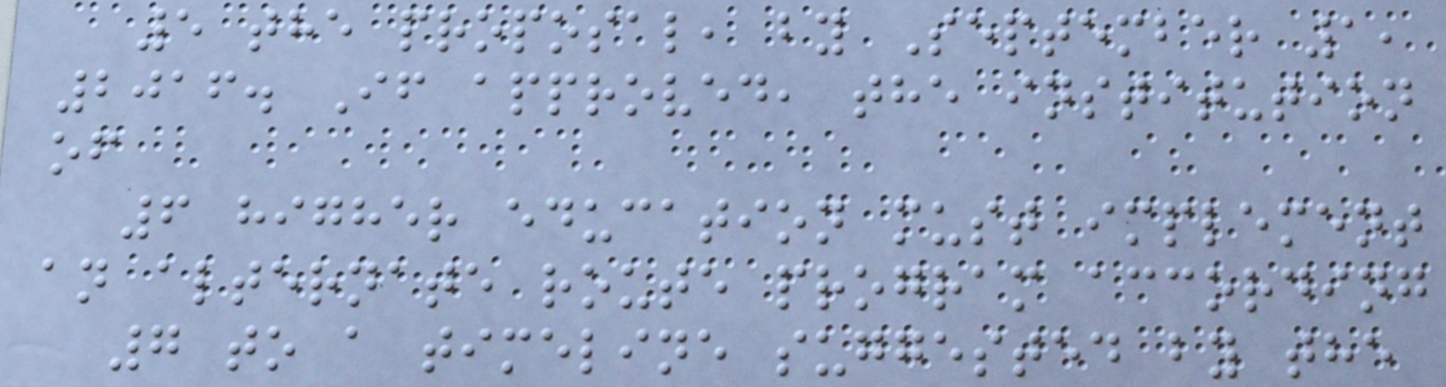5 the proposal, by September 1,
2016. If approved, the institution
of
6 higher education must implement
an alternate route program according
7 to a timeline suggested by the
